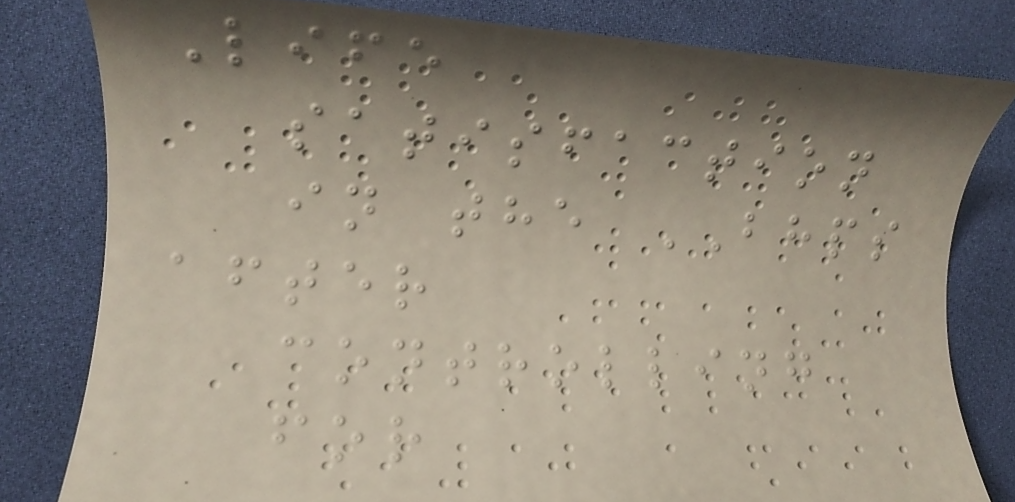Life
satisfaction
in the BHPS
after
controlling
for
